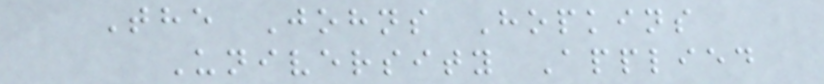The Johns Hopkins
University Applied
